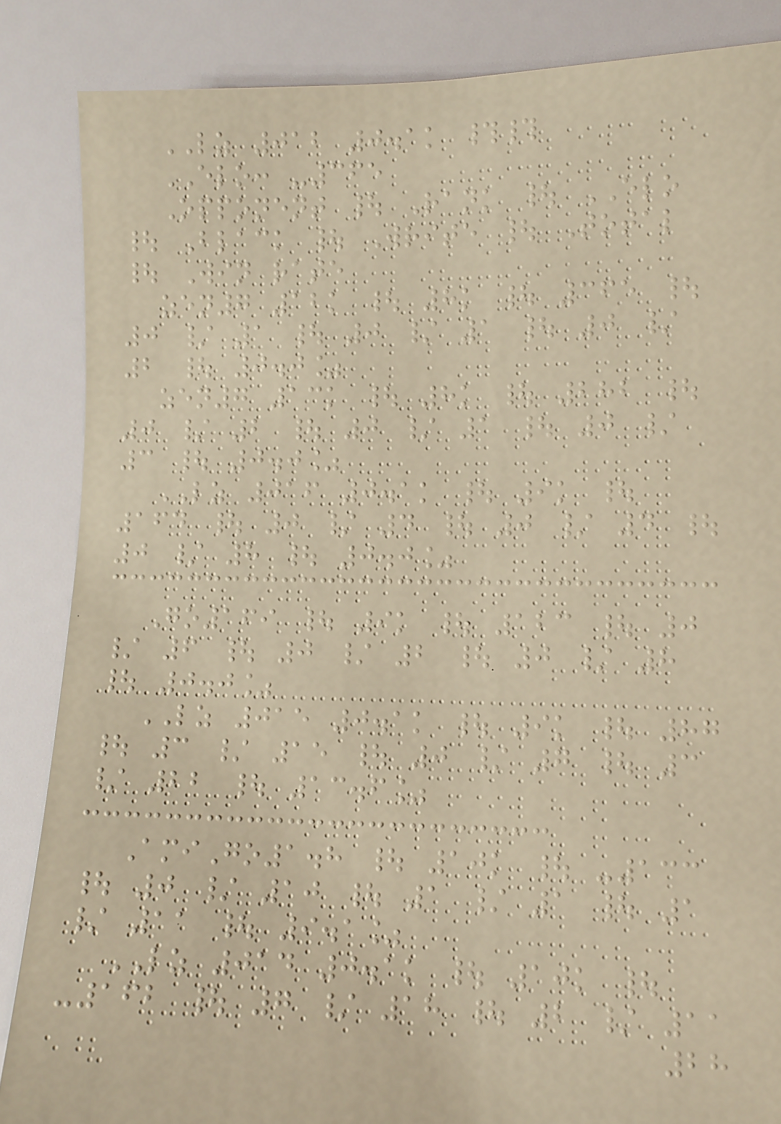LZ 012 0.1k ##
ELO: -365
Opponent | Rank | ELO
| Black | Write | Total
| Win rate
zen7 12k | 8k | 365 |
0 / 1 | 0 / 1 | 0 /
2 | 0.0%
zen7 13k | 8k | 282 |
0 / 2 | 0 / 1 | 0 /
3 | 0.0%
LZ 016 0.1k | 9k |
164 | 0 / 4 | 0 / 4 |
0 / 8 | 0.0%
Go169 | 9k | 123 | 0
/ 6 | 0 / 2 | 0 / 8
| 0.0%
LZ 015 0.1k | 9k | 87
| 3 / 15 | 0 / 7 | 3
/ 22 | 13.6%
AmiGo1.8 | 10k | -133
| 0 / 10 | 1 / 1 | 1
/ 11 | 9.1%
LZ 014 0.1k | 10k |
-162 | 7 / 18 | 2 / 11
28
